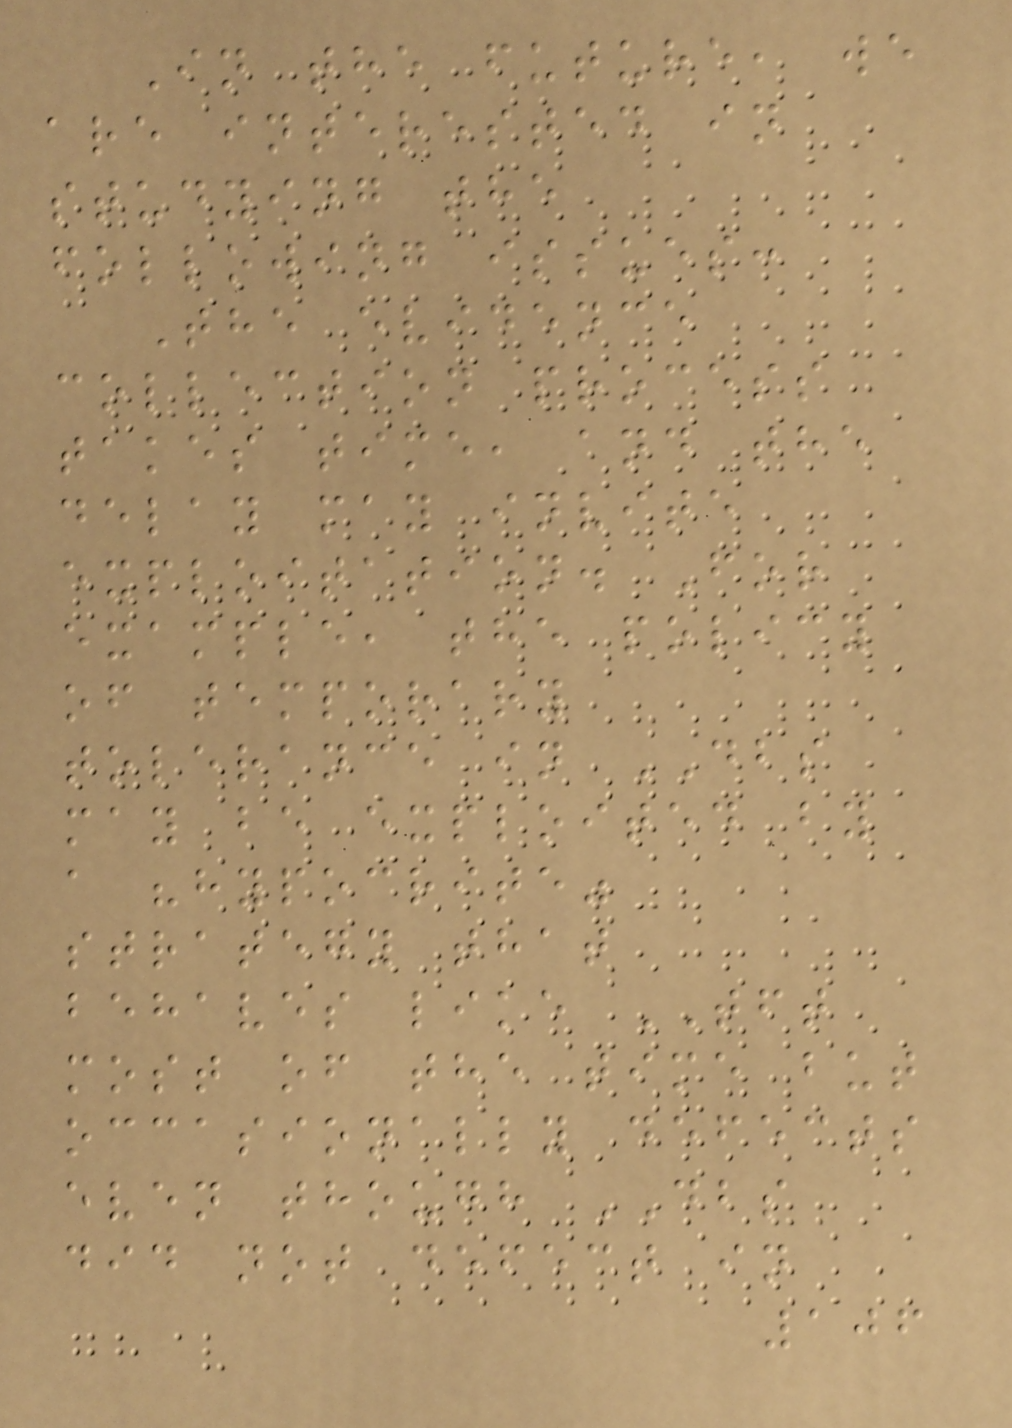In the future, we
are interested in
studying the
following issues:
The evidence
collection process
takes time, and the
delay may invite
exploitation. For
example, the policy
of temporary
tolerance in DBS
may be exploited by
a "hypocrite"
strategy that
behaves like TFT
most of the time but
occasionally defects
even though DBS
did not defect in
106
